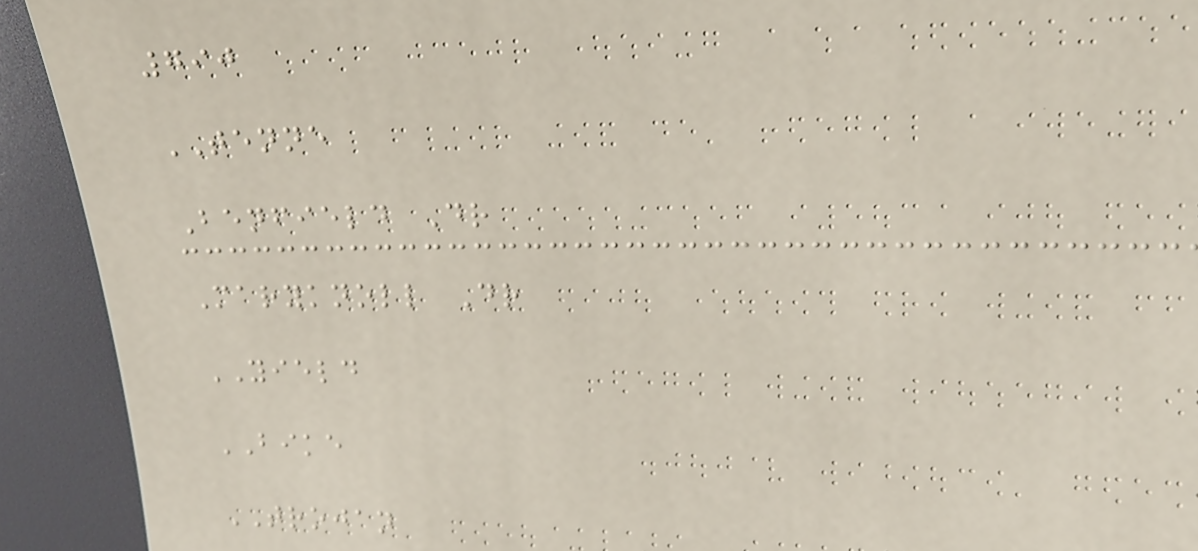790
TENNE
Benfield Dr
Maryknoll Dr
YIELD
BIKE
TROJAN
